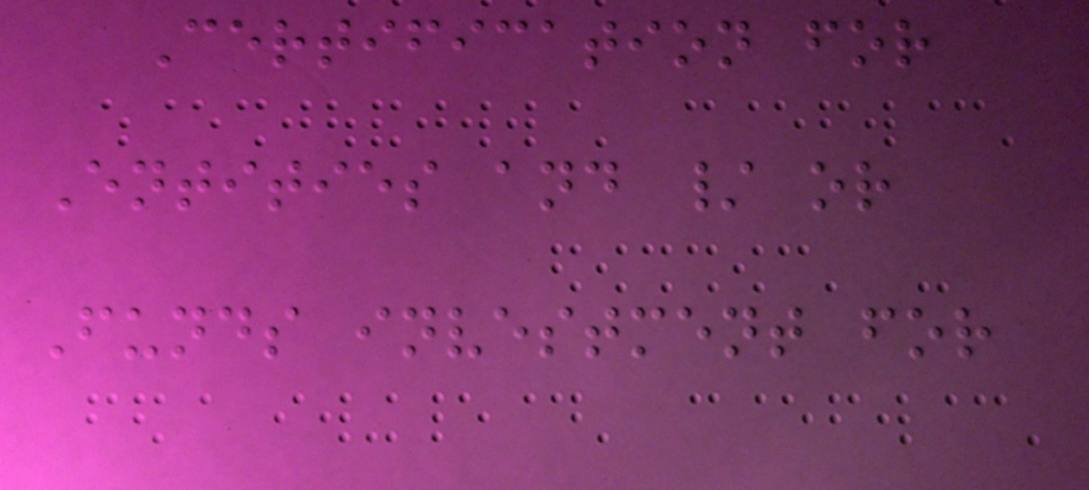Certification for
Entities and / or
Funds investment for
